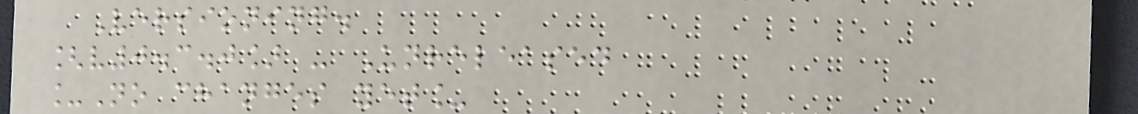Versioning.
[v0.3.0] - Unreleased
_No changes yet_
